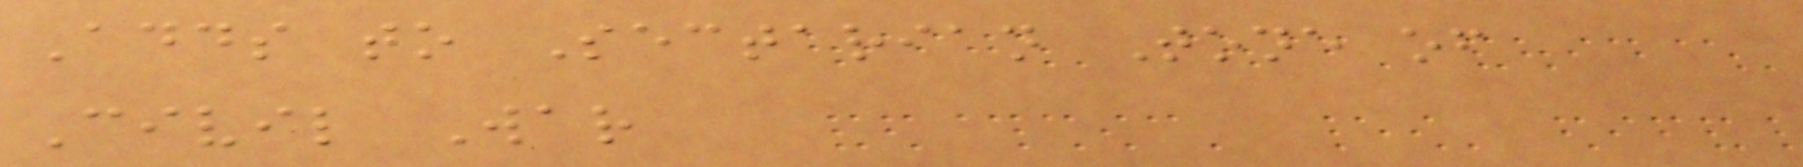Adds to Sectarian Tone of
Civil War
